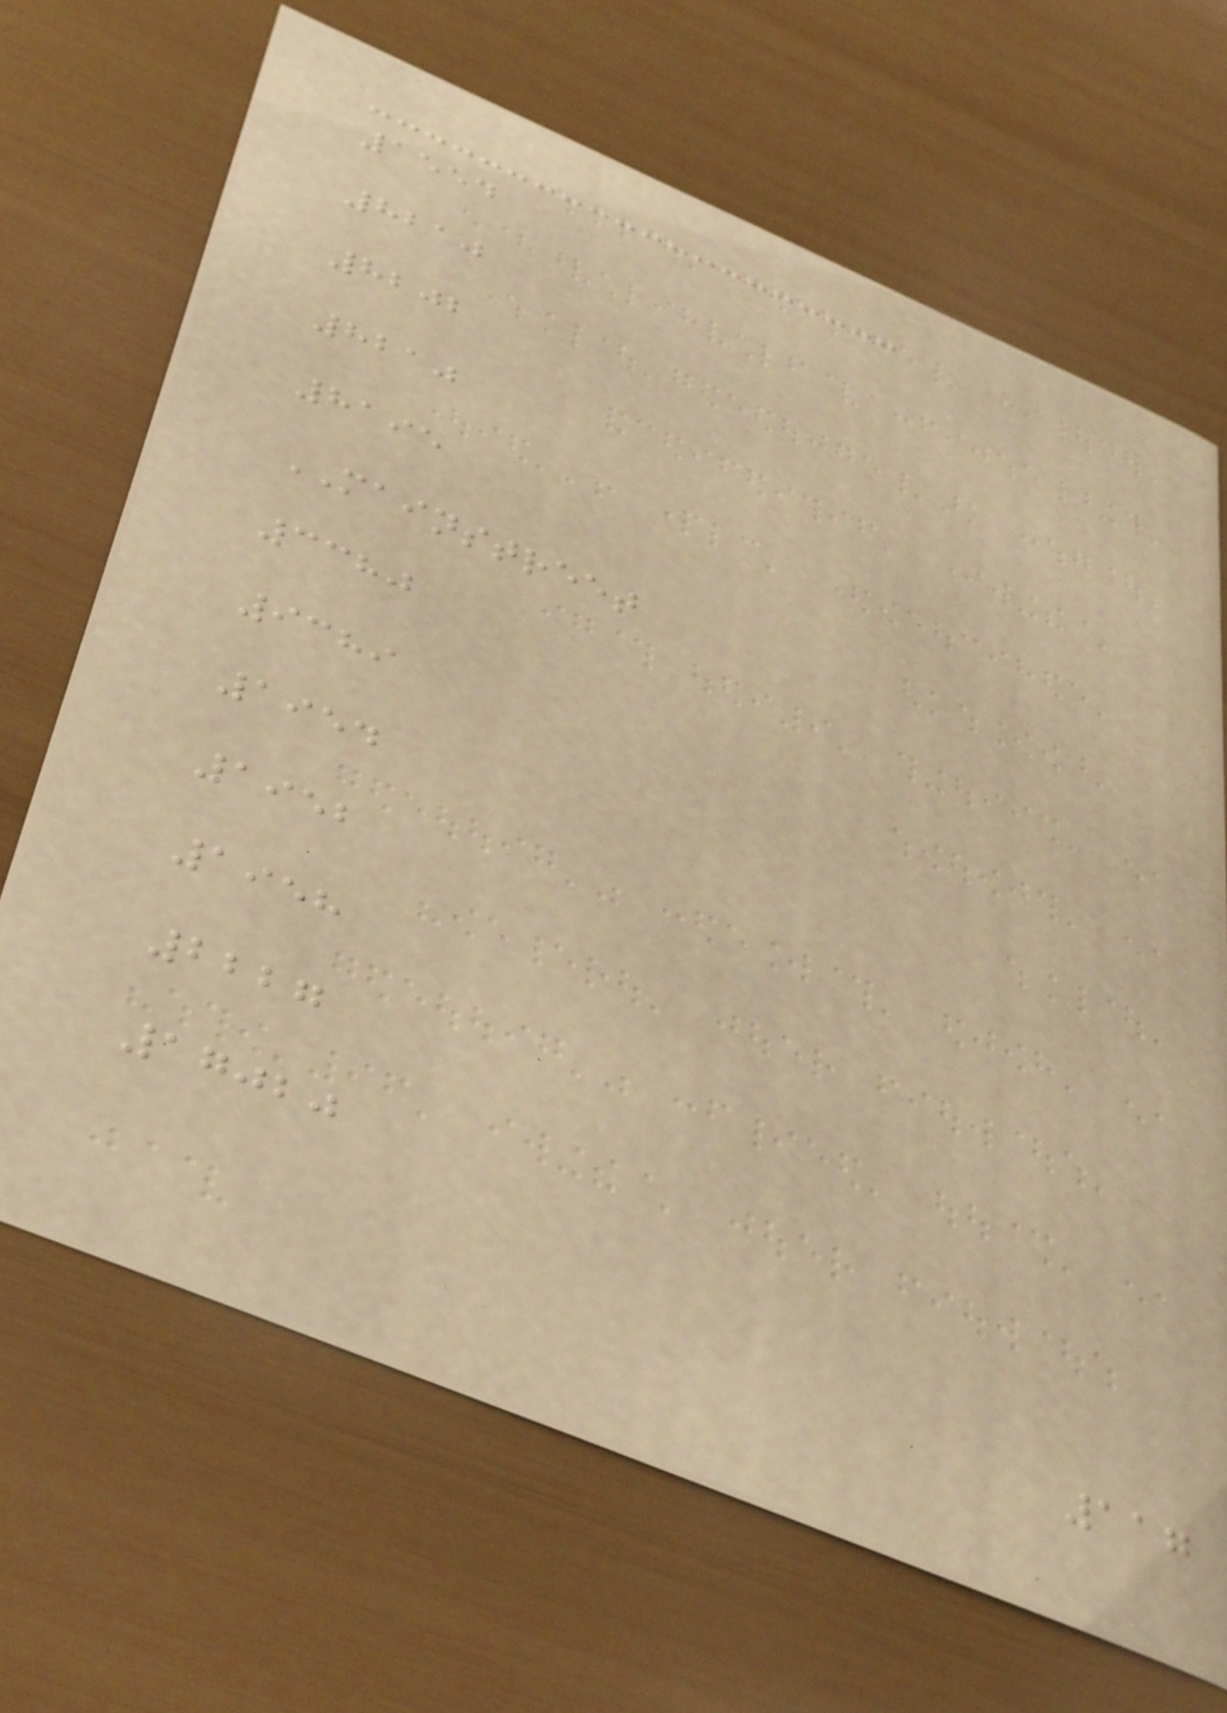1554
8210
8202
8210
8195
MAINSTREET
3380
9389
1954
1952
1958
2227
17020
117
